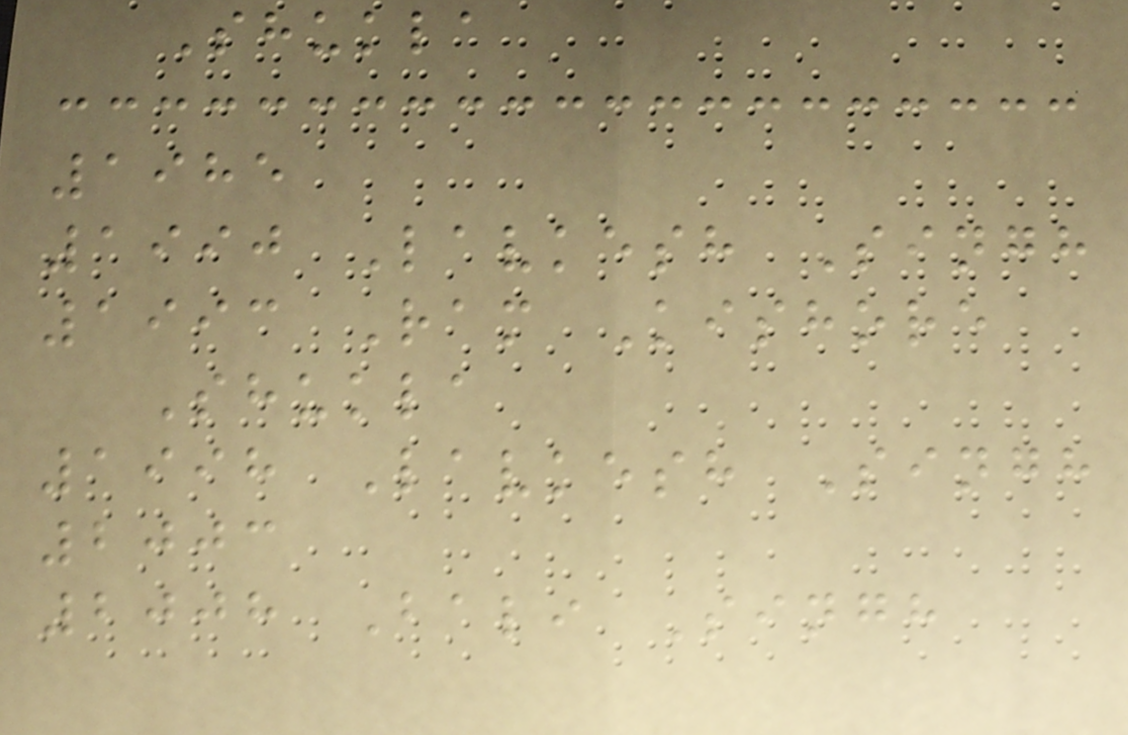Shukla
1985
1990 Lavkesh Singh
1993 Ram Kishore
Shukla
1998 Lavkesh Singh
2003
2008 Bali Singh
